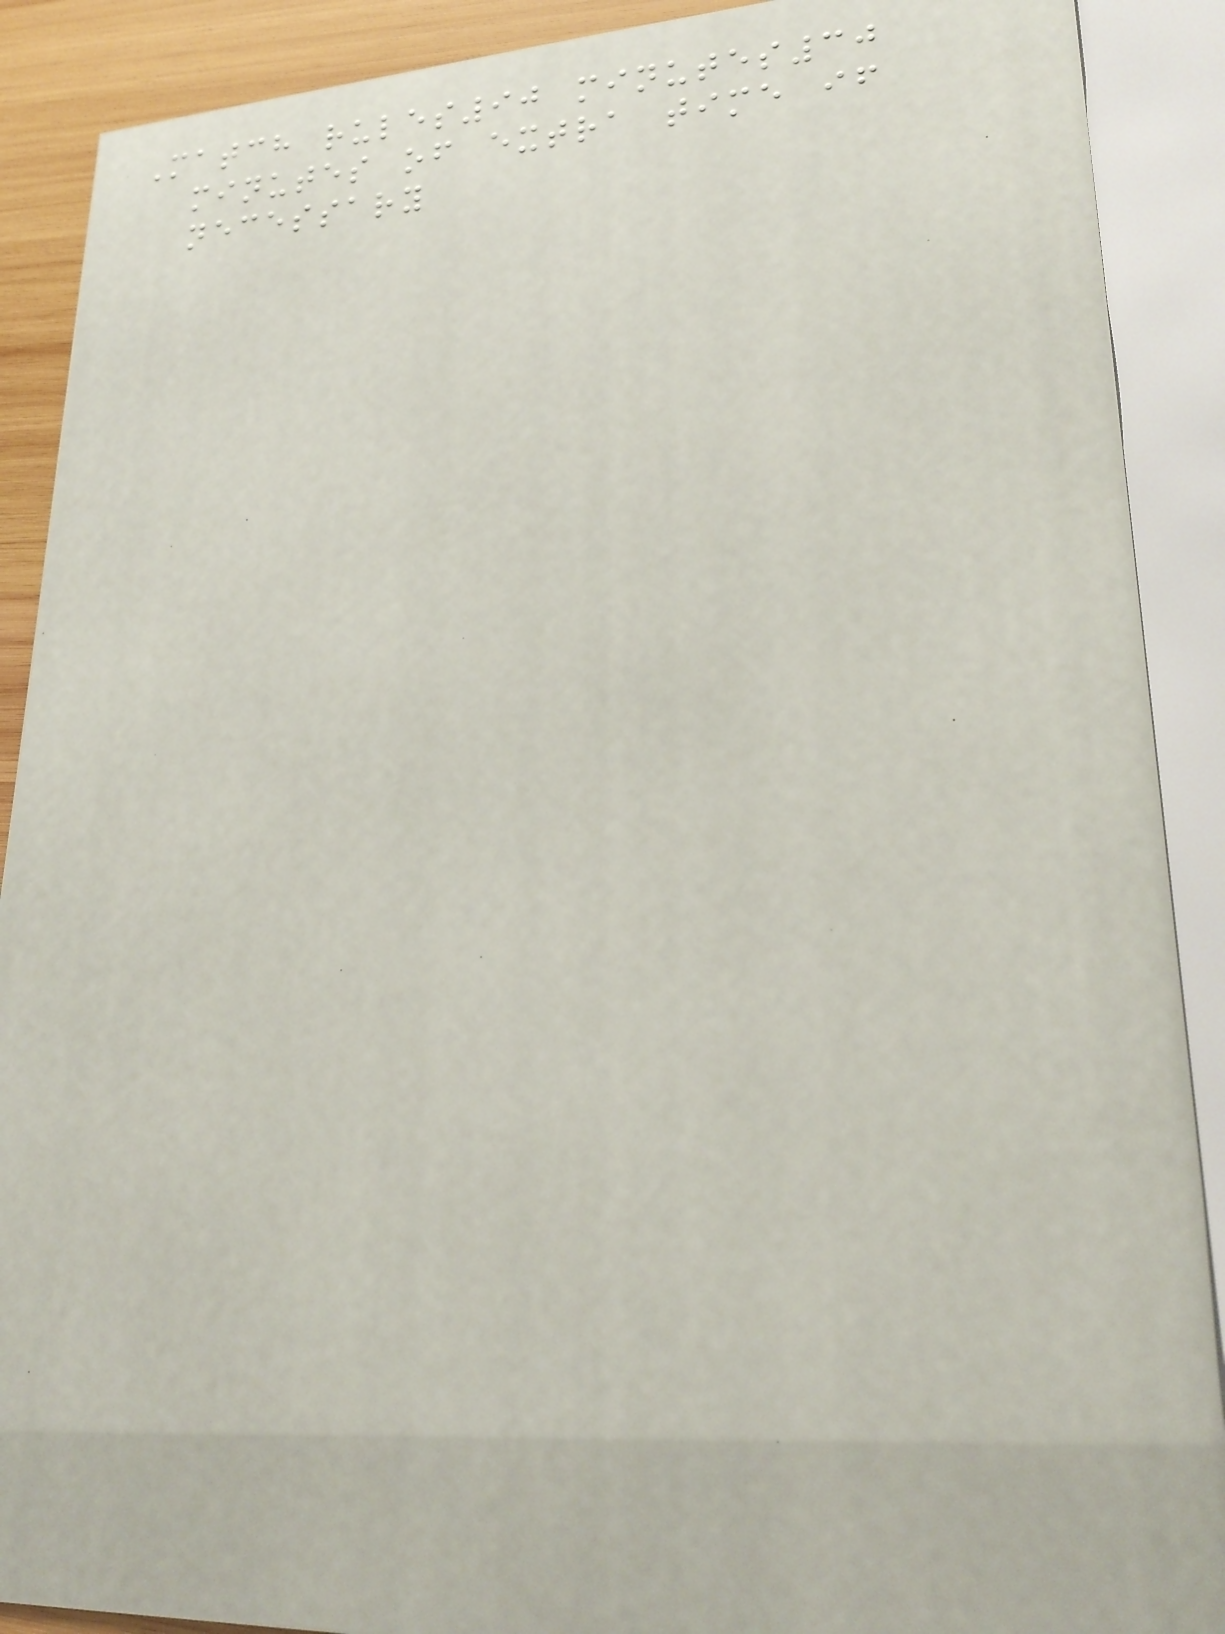Match rules90 minutes30
minutes of extra time if
necessary
